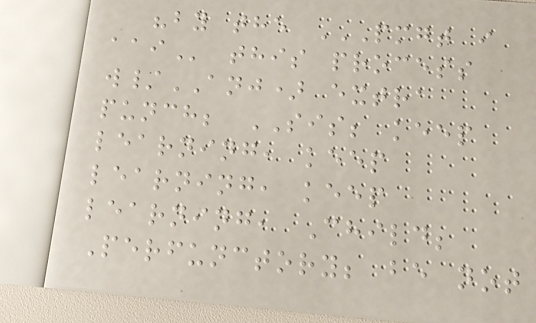"by the PMGT I
AAI this process
w/ANJ) extra
punch; SIS; keep
learning, keep
learning, keep
learning, Child;
Perfunctory; be not
